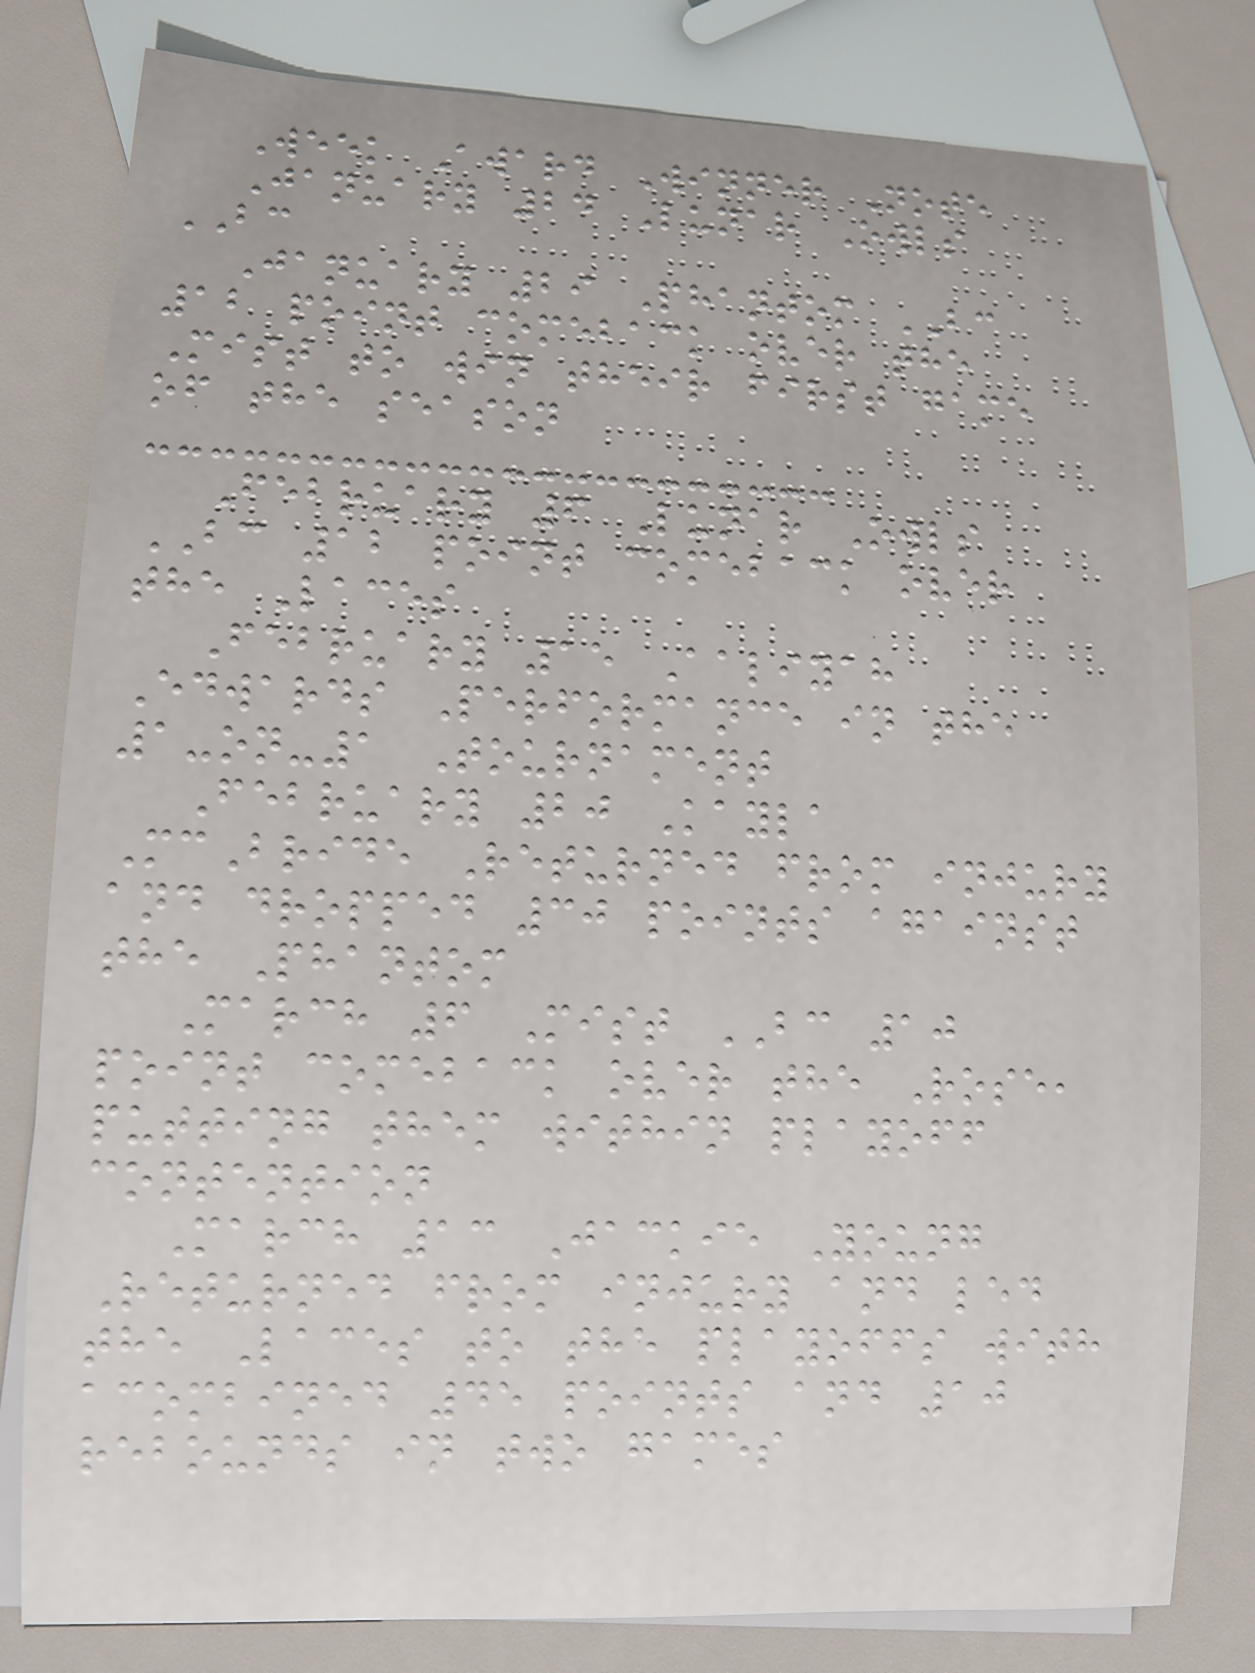Week Award Winner Note
January 24 Lunar Owls
BC
January 29 Phantom BC
12 point comeback over the
Mist to win their first game
of the season
February 6 Lunar Owls
BC 12 point comeback over
the Laces
February 15 Aaliyah
Edwards Performance in the
1-on-1 Tournament
February 20 Kayla
McBride Returned from injury
and dropped 30 points against
the Phantom
March 6 Mist BC 10
point comeback over the Rose,
putting them within playoff
contention
March 13 Jackie Young
Returned from injury and led
the Laces to the playoffs with
acombined 45 points and 10
rebounds in two games
